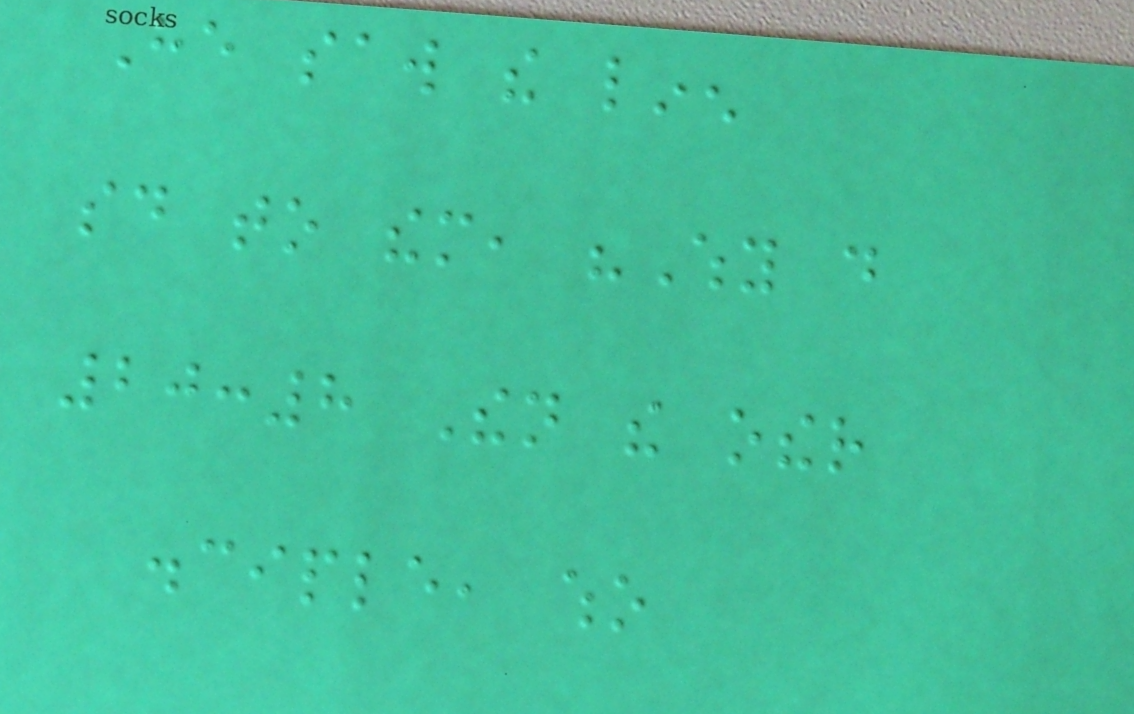He saw the linen
said to them, "Why do
20:8 Then the other
disciple, who
